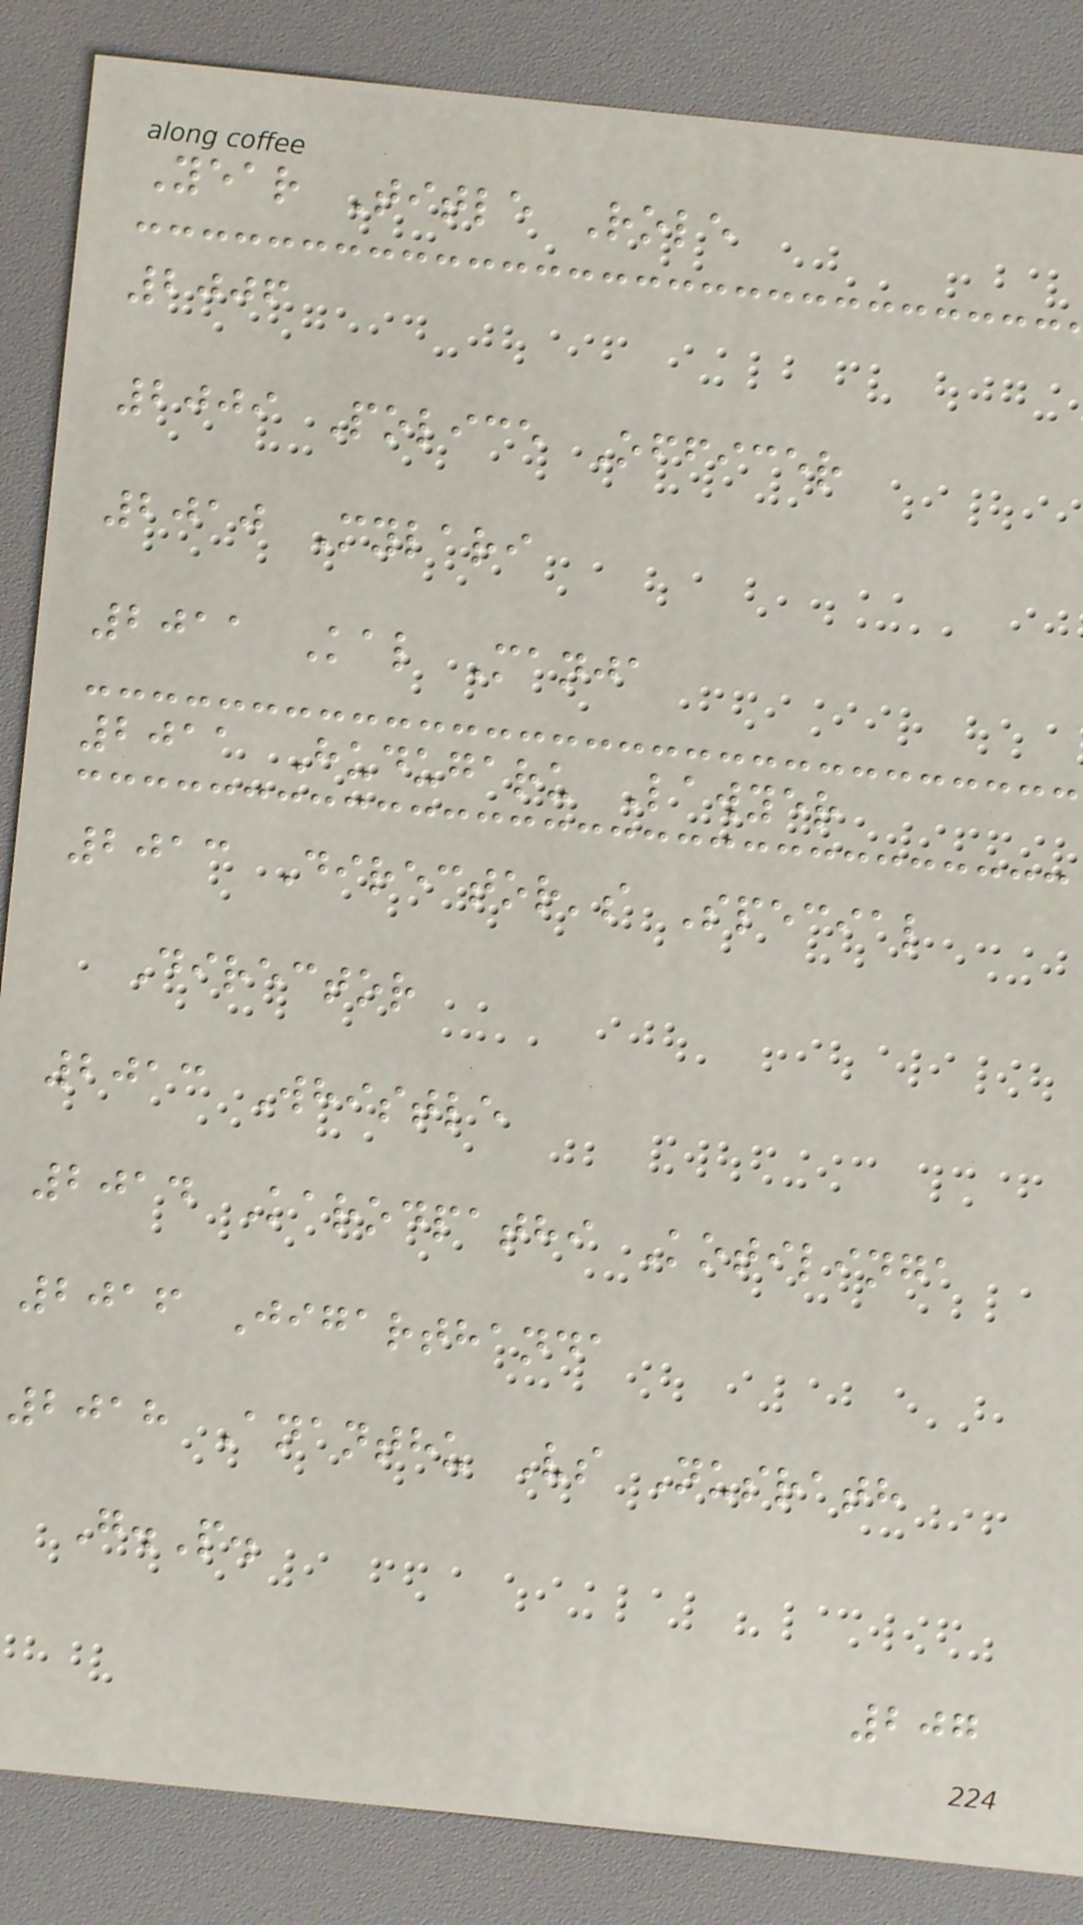Year Title Role
2006
2009 Police Officer
2010 Mylari
2011 Kal Manja
2011 Hudugaru Lawyer
2013 Director's Special
Director
2013 Whistle
2014 Karodpathi Kotilinga
2016 Jigarthanda
2018 Ananthu Vs Nusrath
G.P.
207
